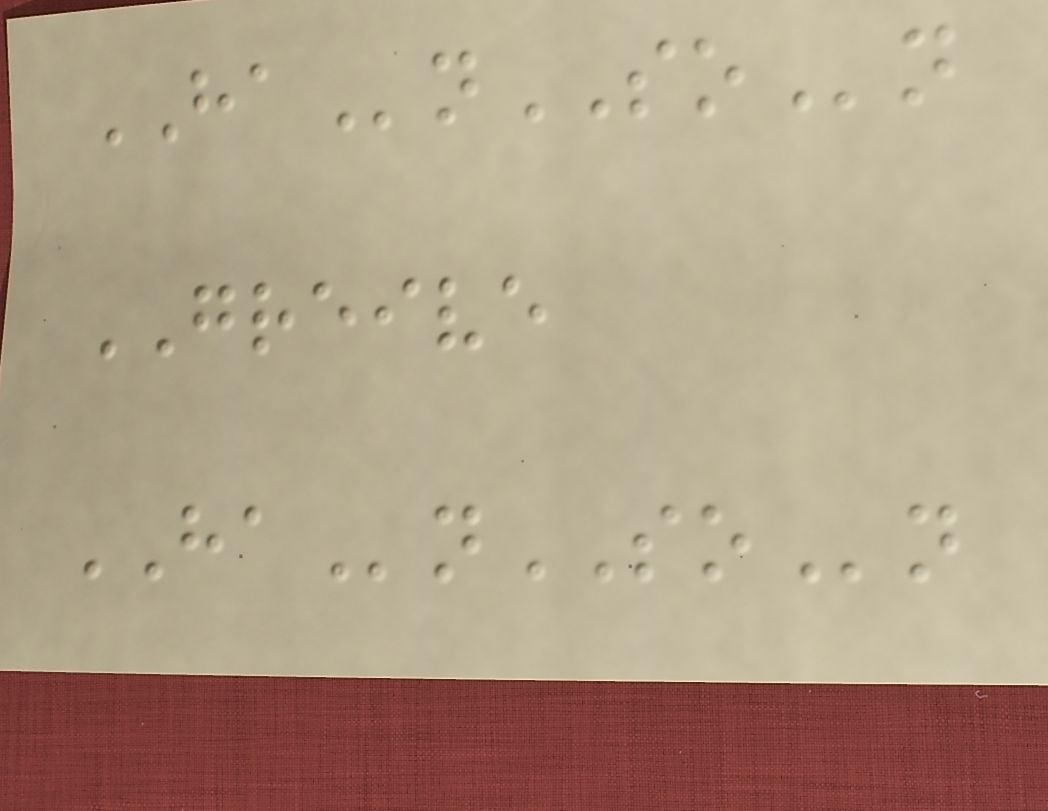HAnSOn
GREIVE
HAnSOn
